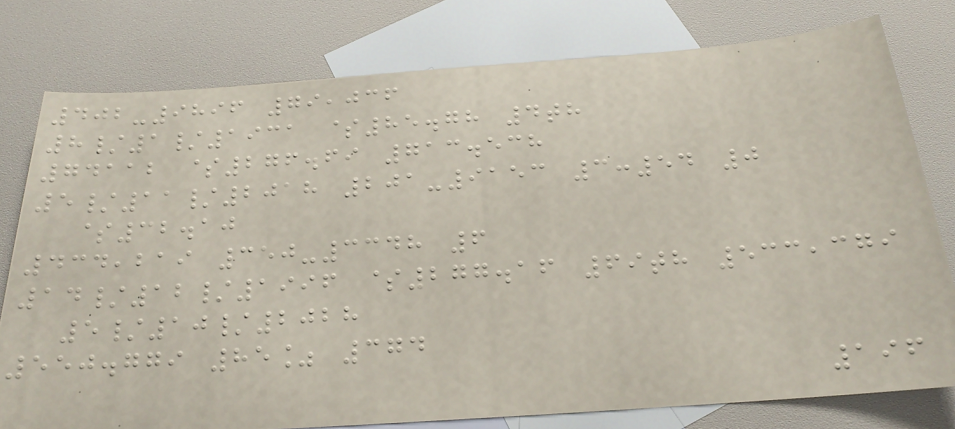402-9896 79,036
8/1/1931 $85.78 4th
74112 $276.69 713.538
5/11/2018 201-9153 3:54 0
$32.10
434,219 350-3348 6
14/12/1996 $277.16 69th 533,379
5/10/2028
550.779 85% 374
196
